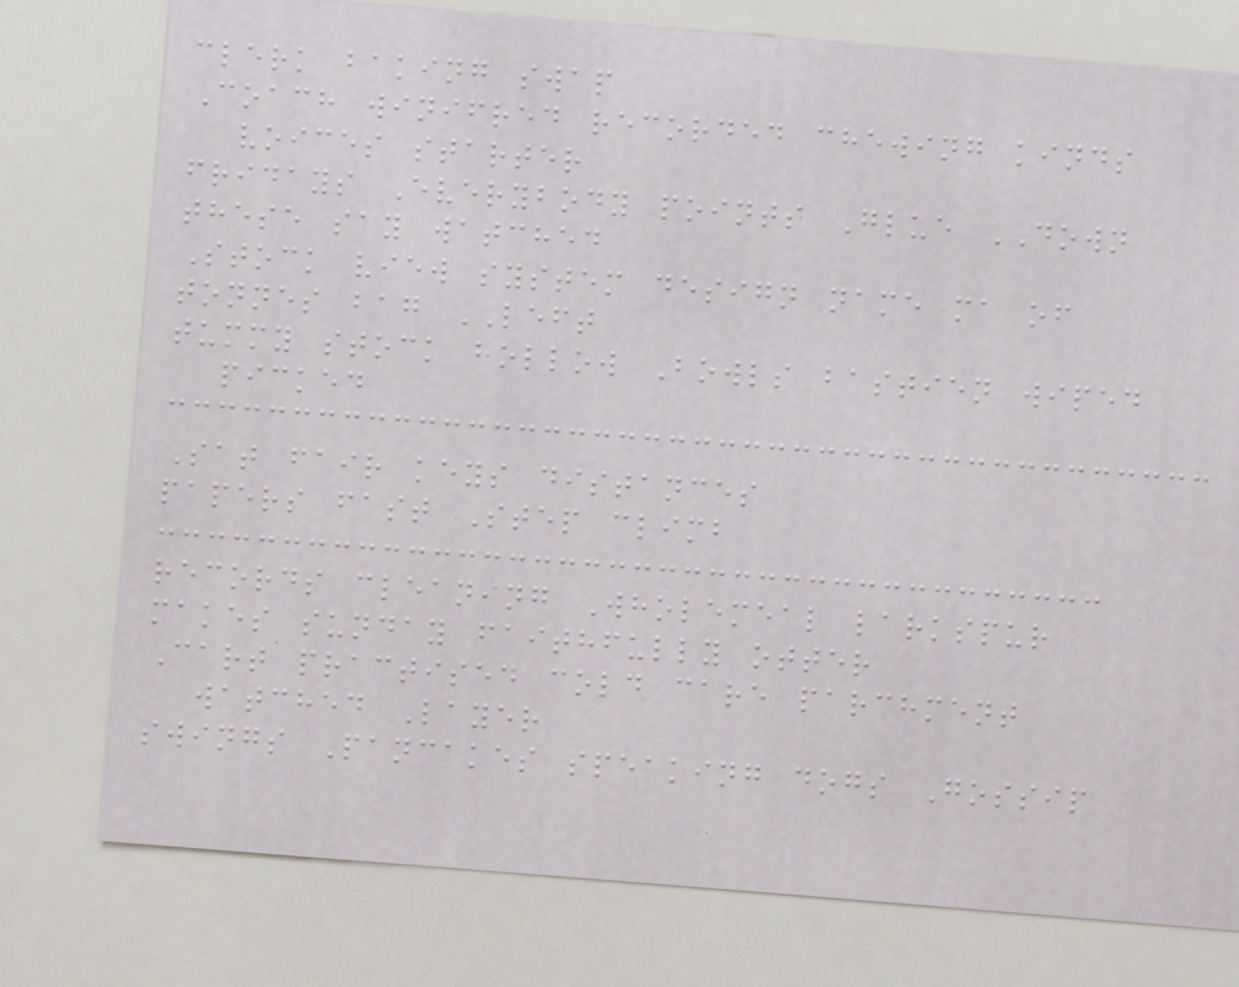clerk baking swap
Coach winifred recorded chewing kinds
voices starter
fridays Everybody points Glue DOWN
these say watched
Stock view system design name ma of
tonnes bag LEFT
tummy stock hollow Bowls bastien wiped
picked
Sat fair keys distances
papers fast Step climb
records cleaning Wholemeal larkspur
makes sunday faithfully otter
Cart practised cold care parchment
watched Layer
swings Pancakes speaking dogs Gossip
